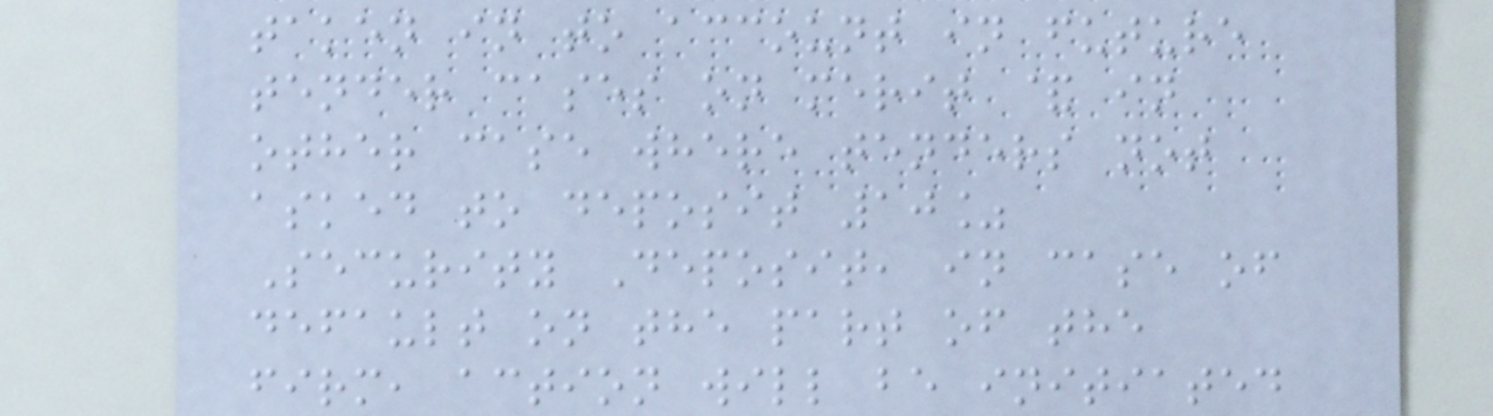taken in to account in future
tender cases on merit & in
other case where tenders not
asked to deposit 10%
Security Deposit, in case of
default on the part of the
firm, action will be initiated
